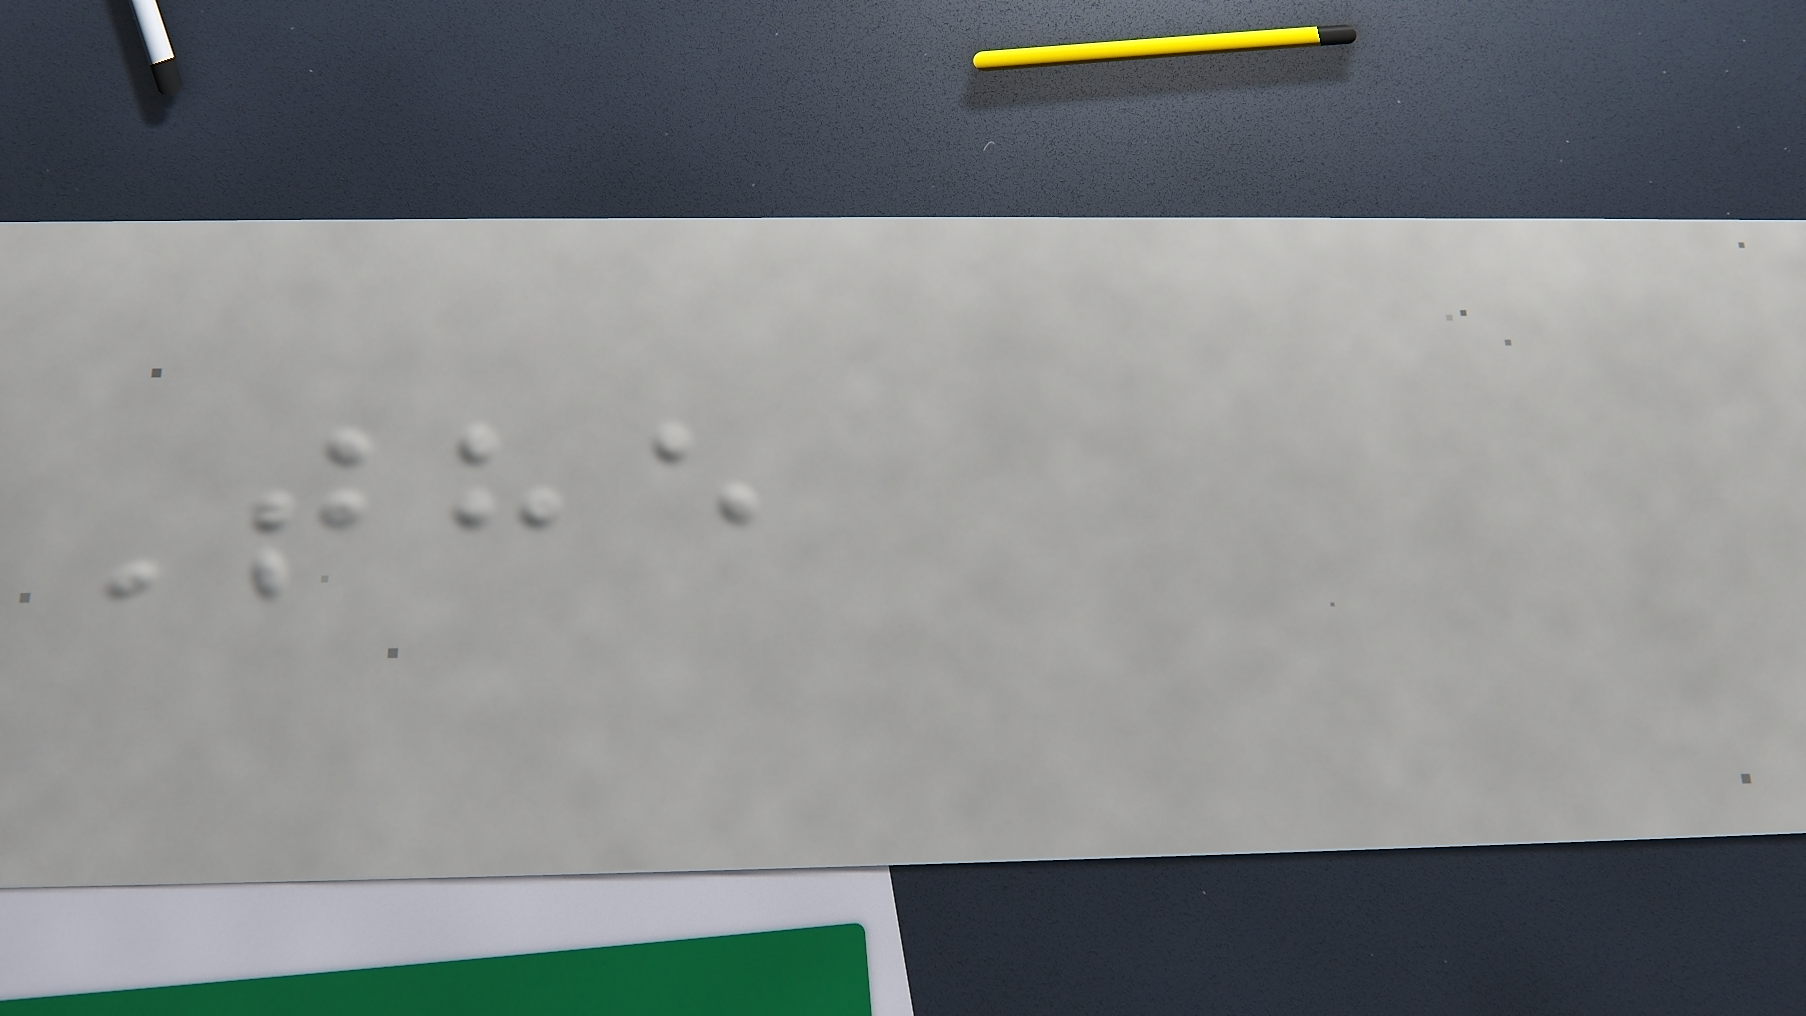The
